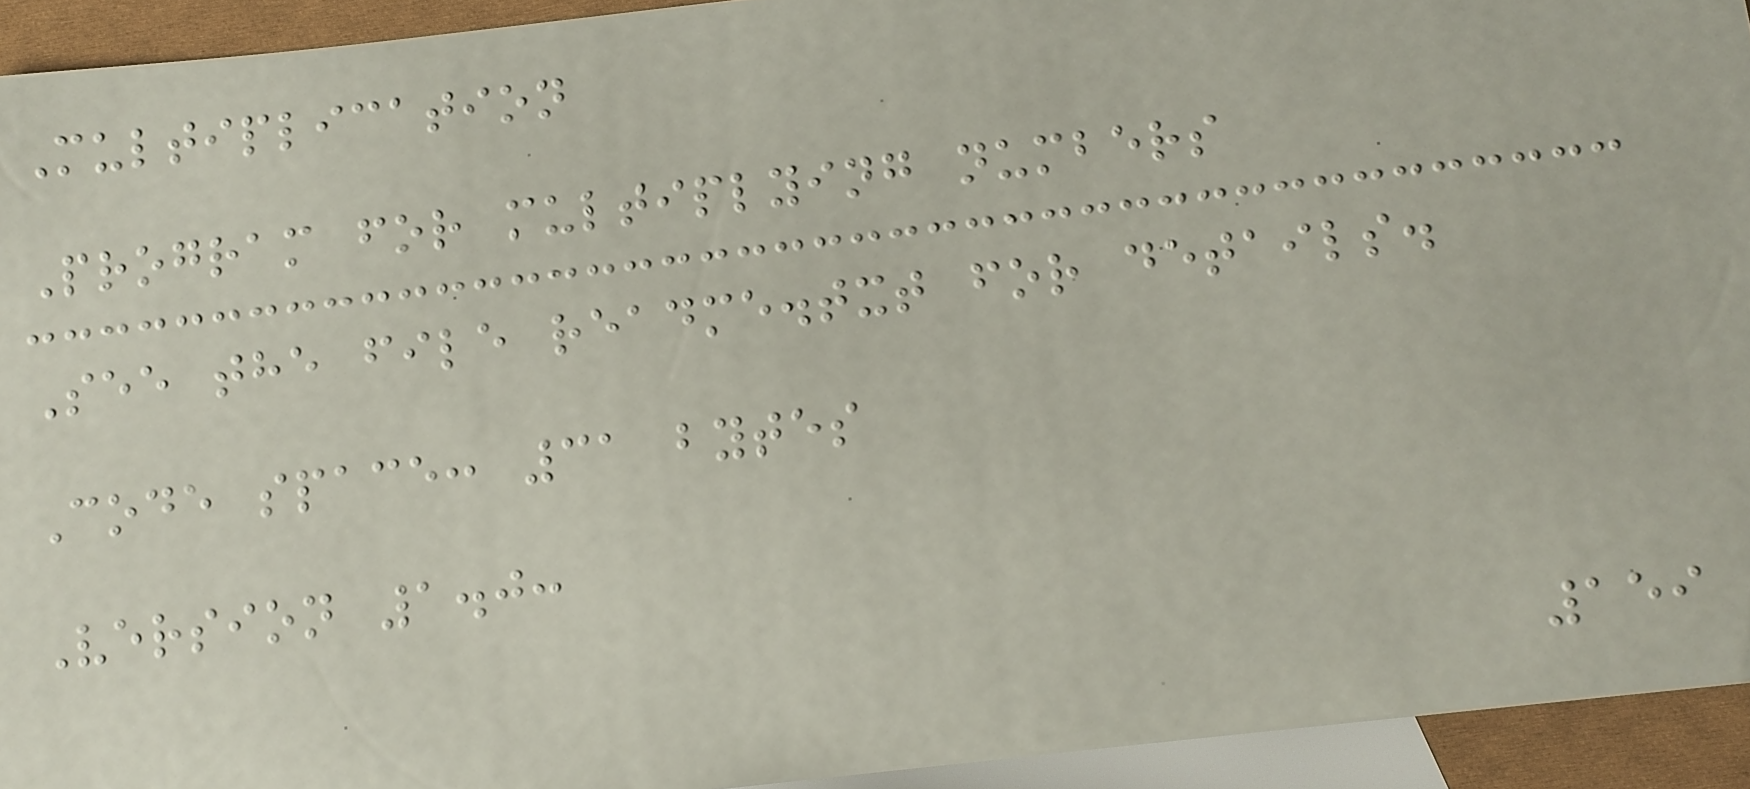Multiplication
Program for multiplying numbers
See the file readme.txt for details.
Code space: 31 bytes
Version 1.0:
159
